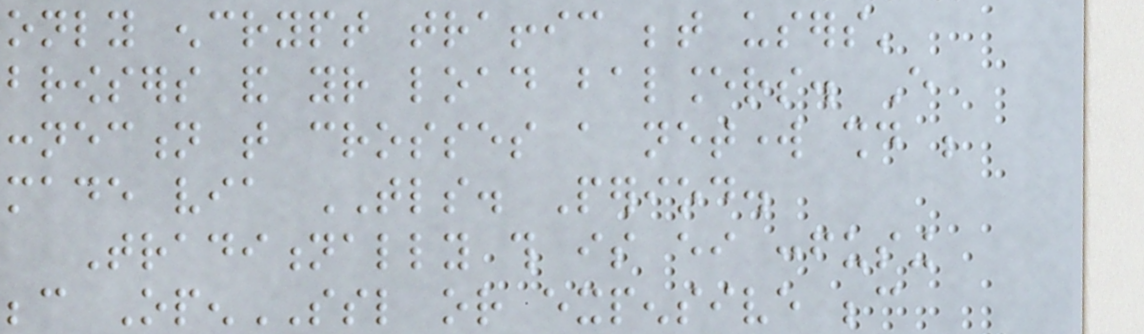only encrypt traffic between users'
browsers and your load balancers. Every
connection that crosses a network should be
made via TLS. Period.
Traditionally this is either confusing
because OpenSSL or expensive because
